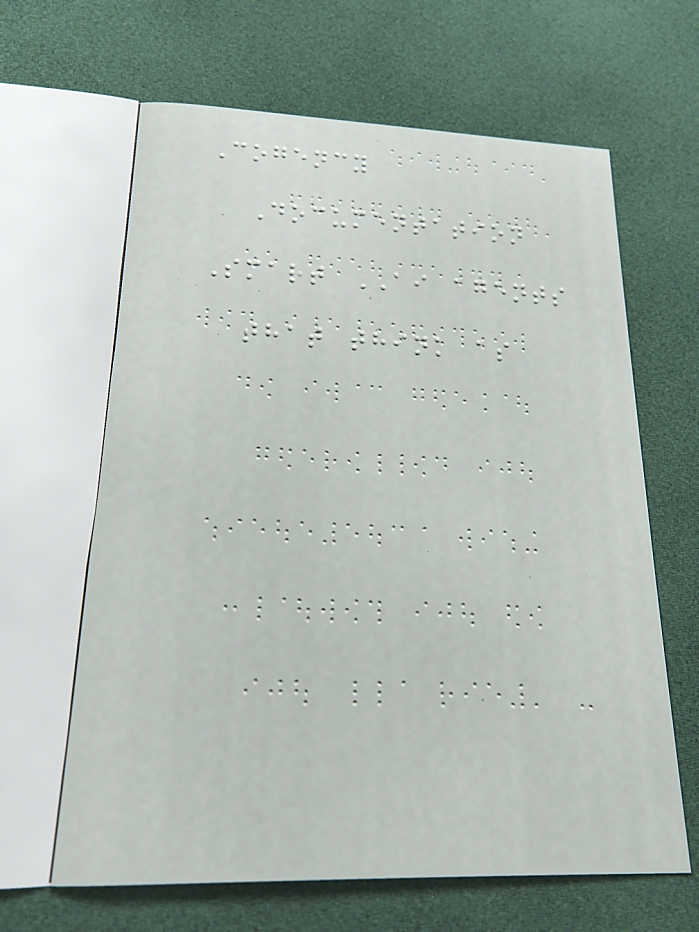Cogency
Documentation
Smart AI agents
that think as
